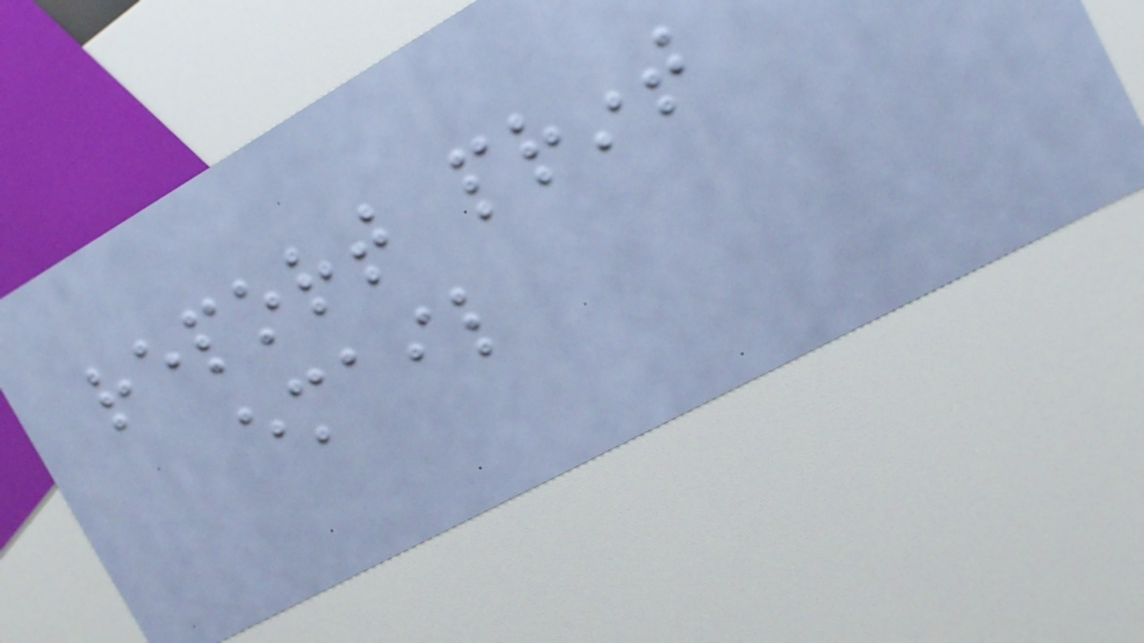report print
email
